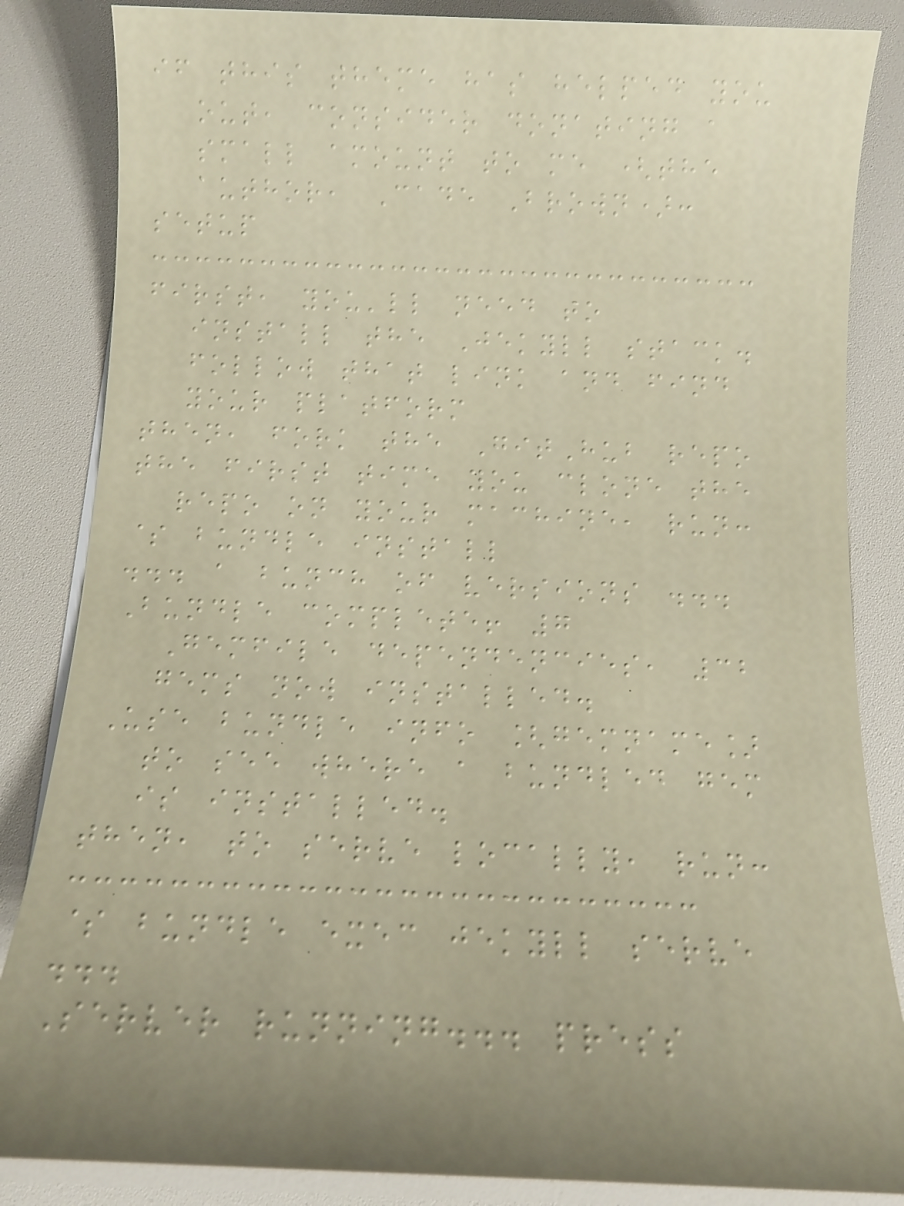if this theme has helped you
out, consider donating a
small amount to me (the
author, Cade Brown):
setup
first, you'll need to
install the Jekyll stack.
follow that link and find
your platform
then, fork the GitHub repo
the first time you clone the
repo on your machine, run:
$ bundle install
... a bunch of versions ...
Bundle complete! 7
Gemfile dependencies, 32
gems now installed.
Use bundle info [gemname]
to see where a bundled gem
is installed.
then, to serve locally, run:
$ bundle exec jekyll serve
...
Server running... press
